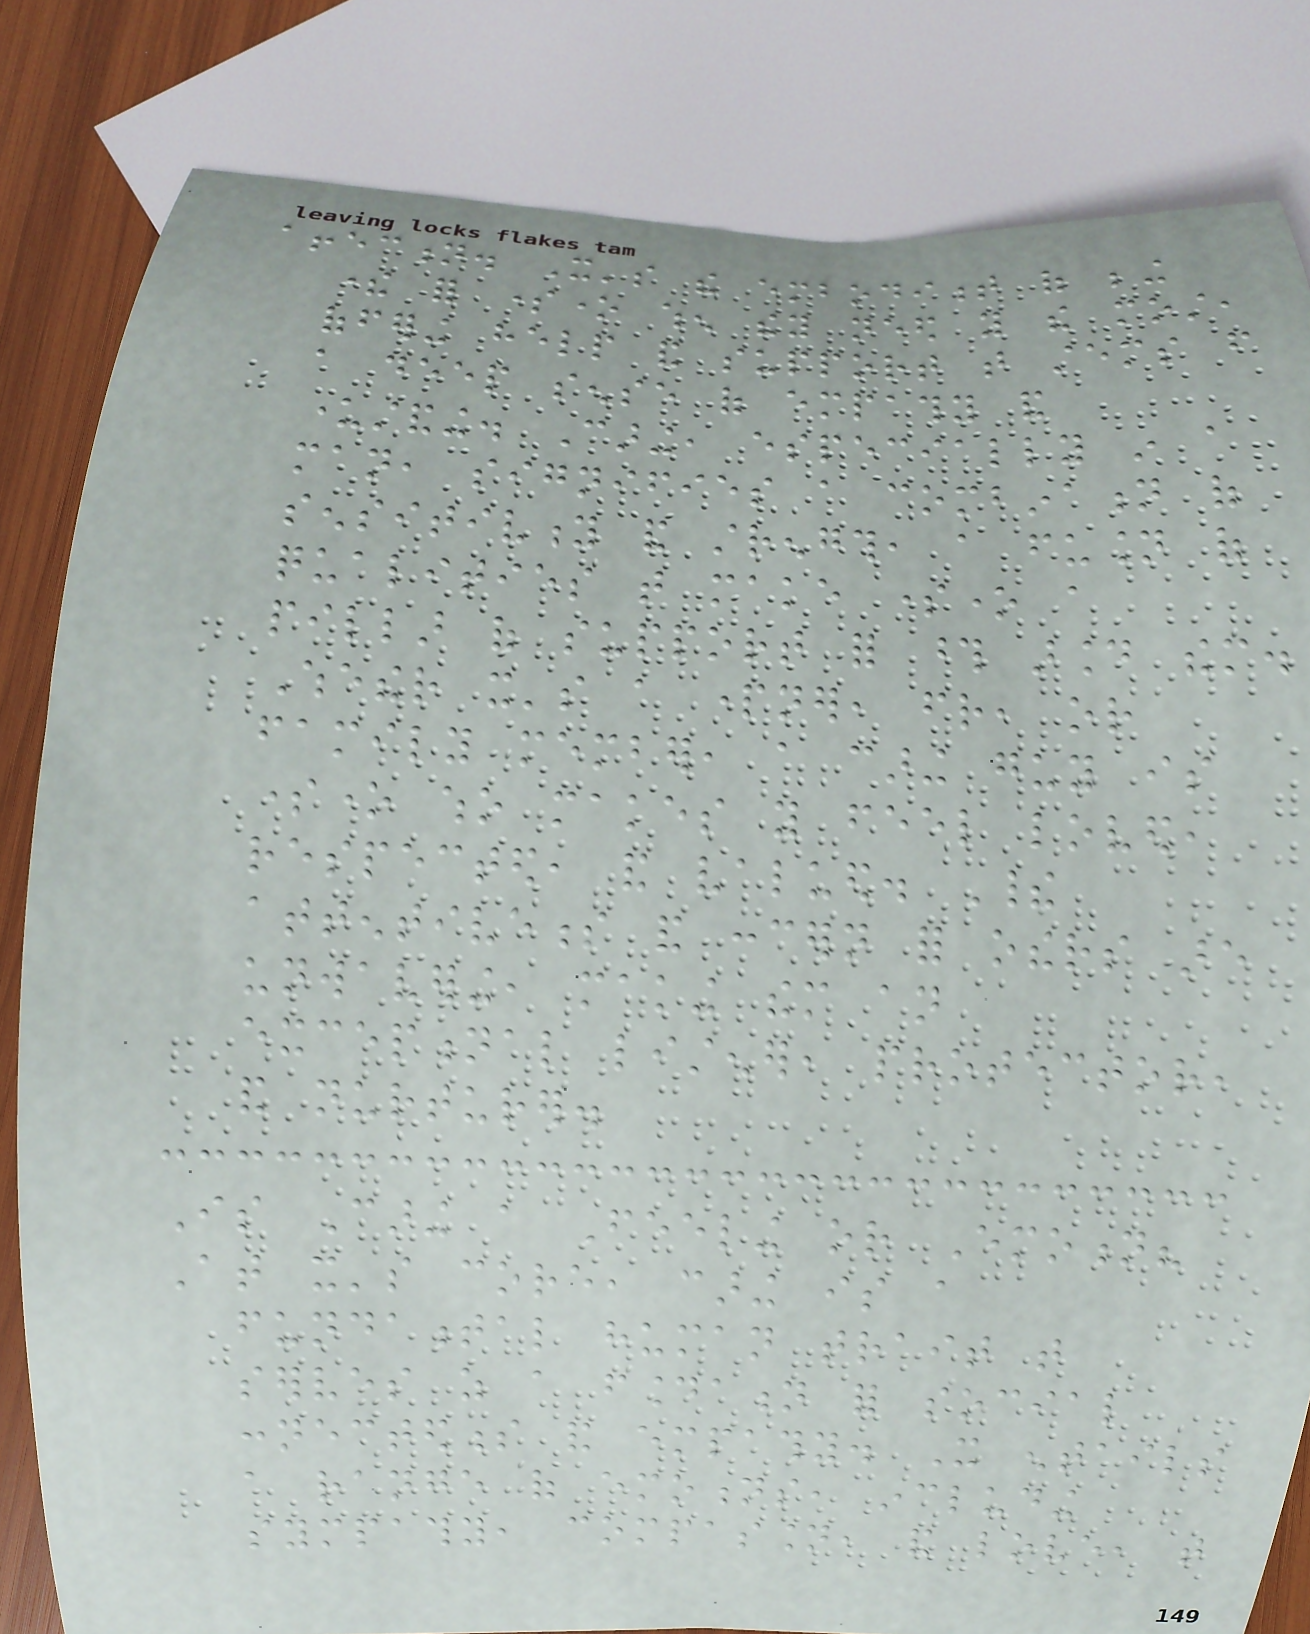affection. It's the embodiment of being
there for someone when they need you the most,
offering help and support that stems from
a deep sense of empathy and
understanding. Caring, especially in a
man, signifies a combination of
sensitivity and strength, a fusion of
qualities that make someone a
pillar of support for those around them.
Whether it's a partner, friend, or
family member, a caring guy is
someone who makes you feel loved,
respected, and valued. Their
attentiveness and concern for others are
unwavering, making them an
exceptional listener, protector,
and nurturer.
Is Caring a Feeling or Emotion?
At it's core, caring is a
fundamental human trait that
serves as a foundation for social
connectedness and empathy. It entails
a range of emotions, including
sympathy, compassion, and love, that
